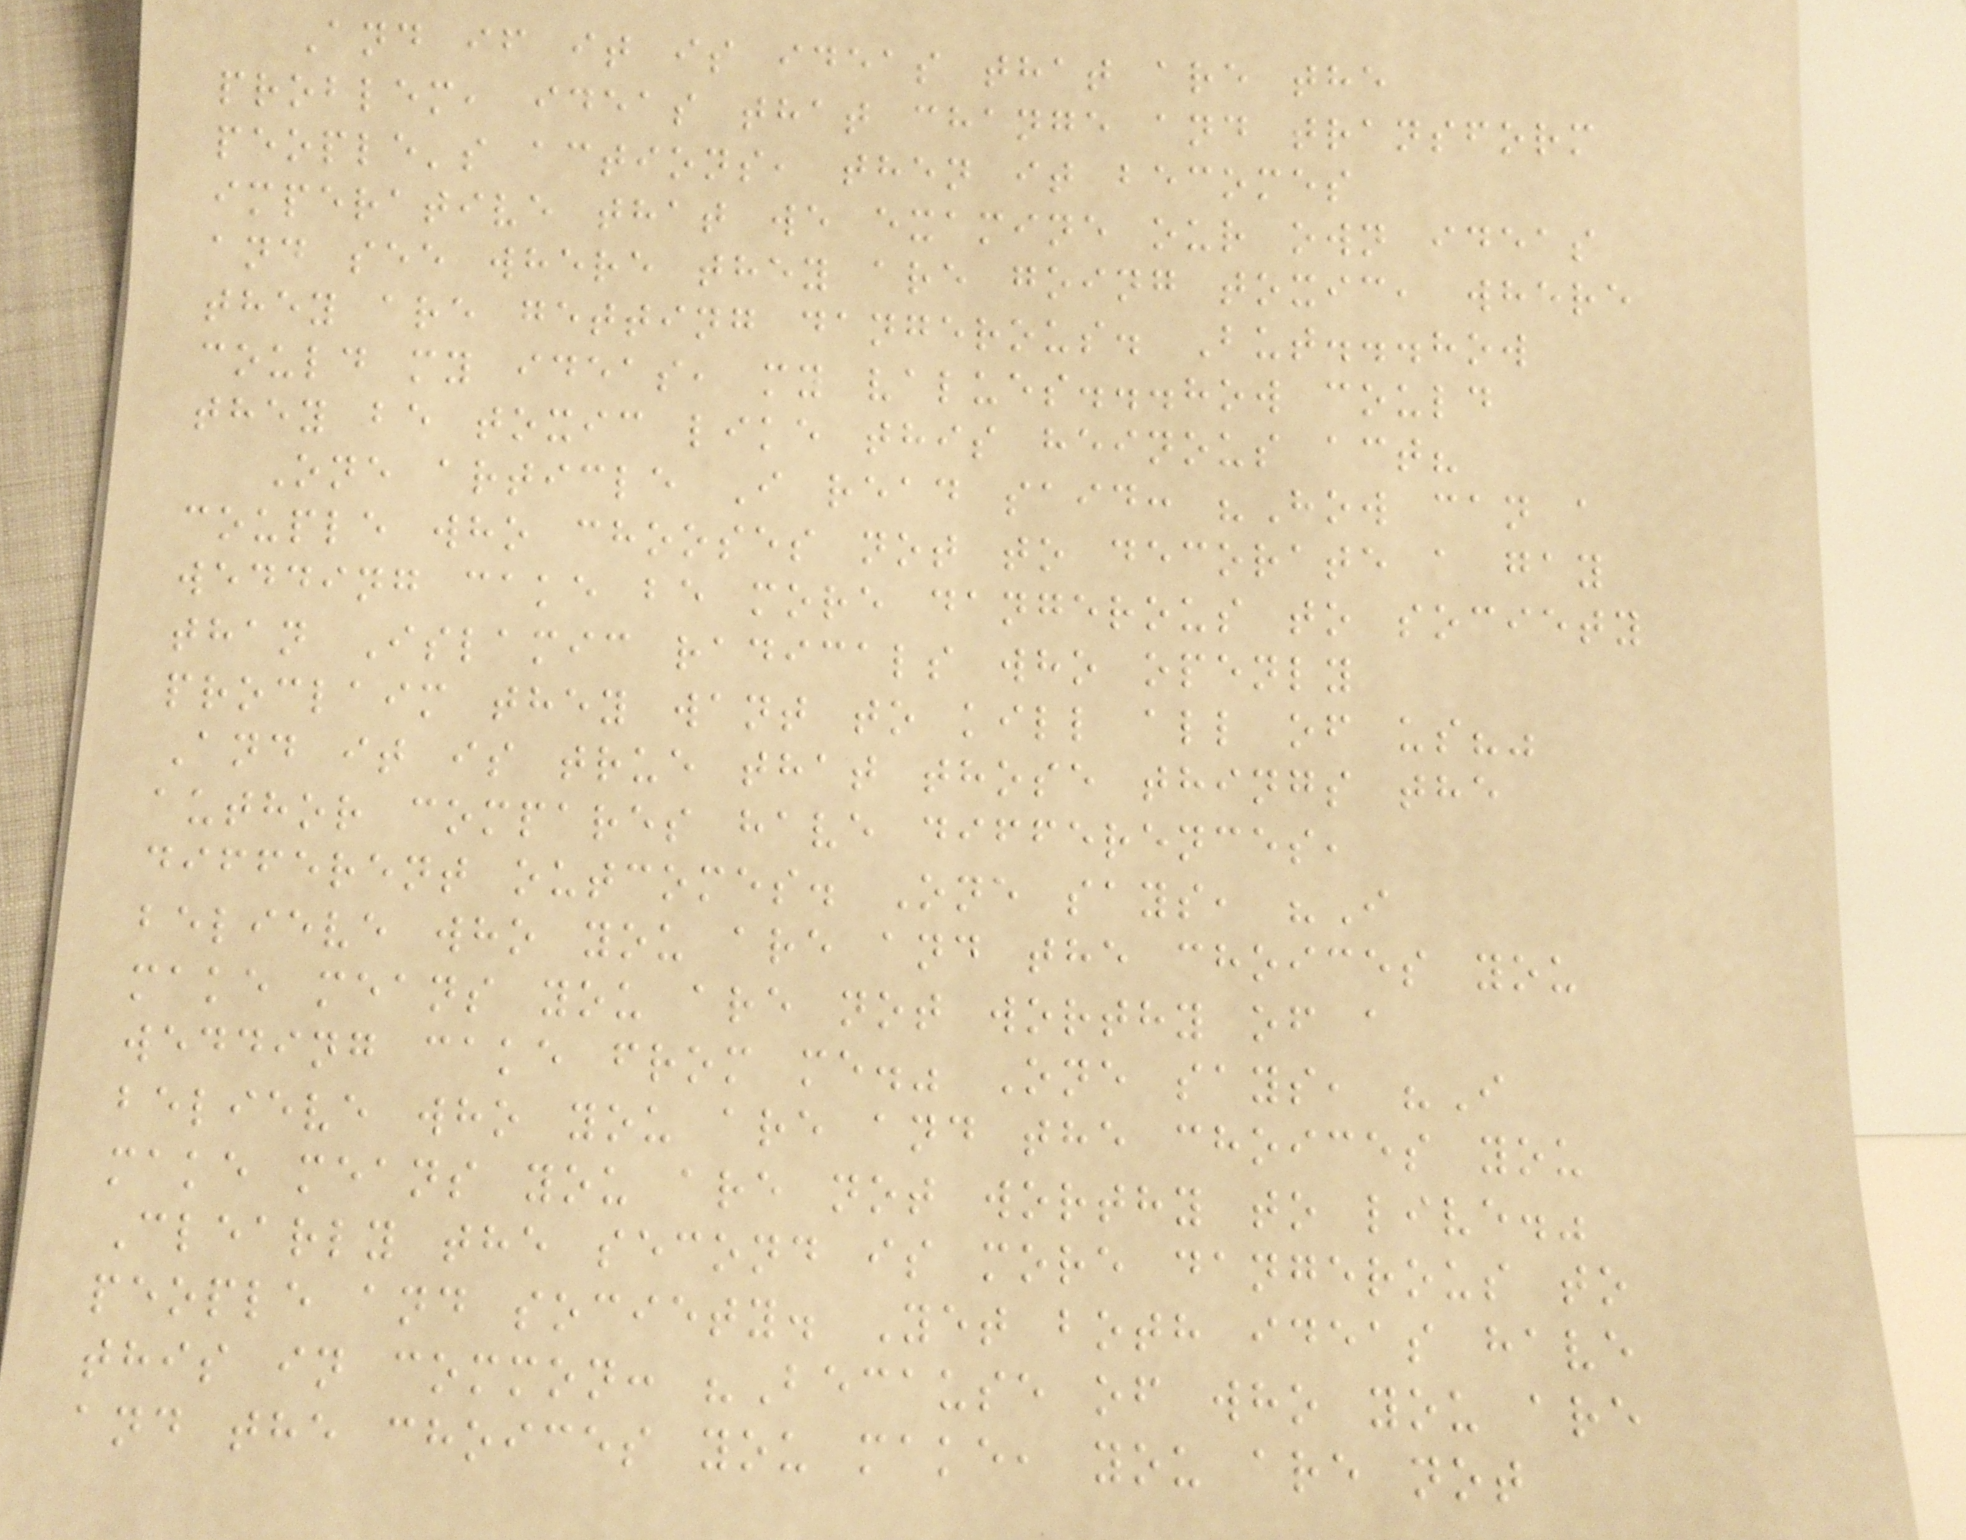And if it is ideas that are the
problem, ideas that change and transform
people's actions, then it becomes
imperative that we examine our own ideas
and see where they are going toxic, where
they are getting dangerous. But...how
could my ideas, my values...how could
they be toxic like this heinous act?
One article I read said: "How can a
couple who chooses not to decorate a gay
wedding cake be more dangerous to society
than Islamic radicals who openly
proclaim they want to kill all of us?"
And it is true that those things the
author compares have differences,
different outcomes. One says, "I
believe who you are and the choices you
make means you are not worthy of a
wedding cake from me." One says, "I
believe who you are and the choices you
make means you are not worthy to live."
Clearly the second is more dangerous to
people and society. Yet both ideas have
this in common: "Because of who you are
and the choices you make, you are not
